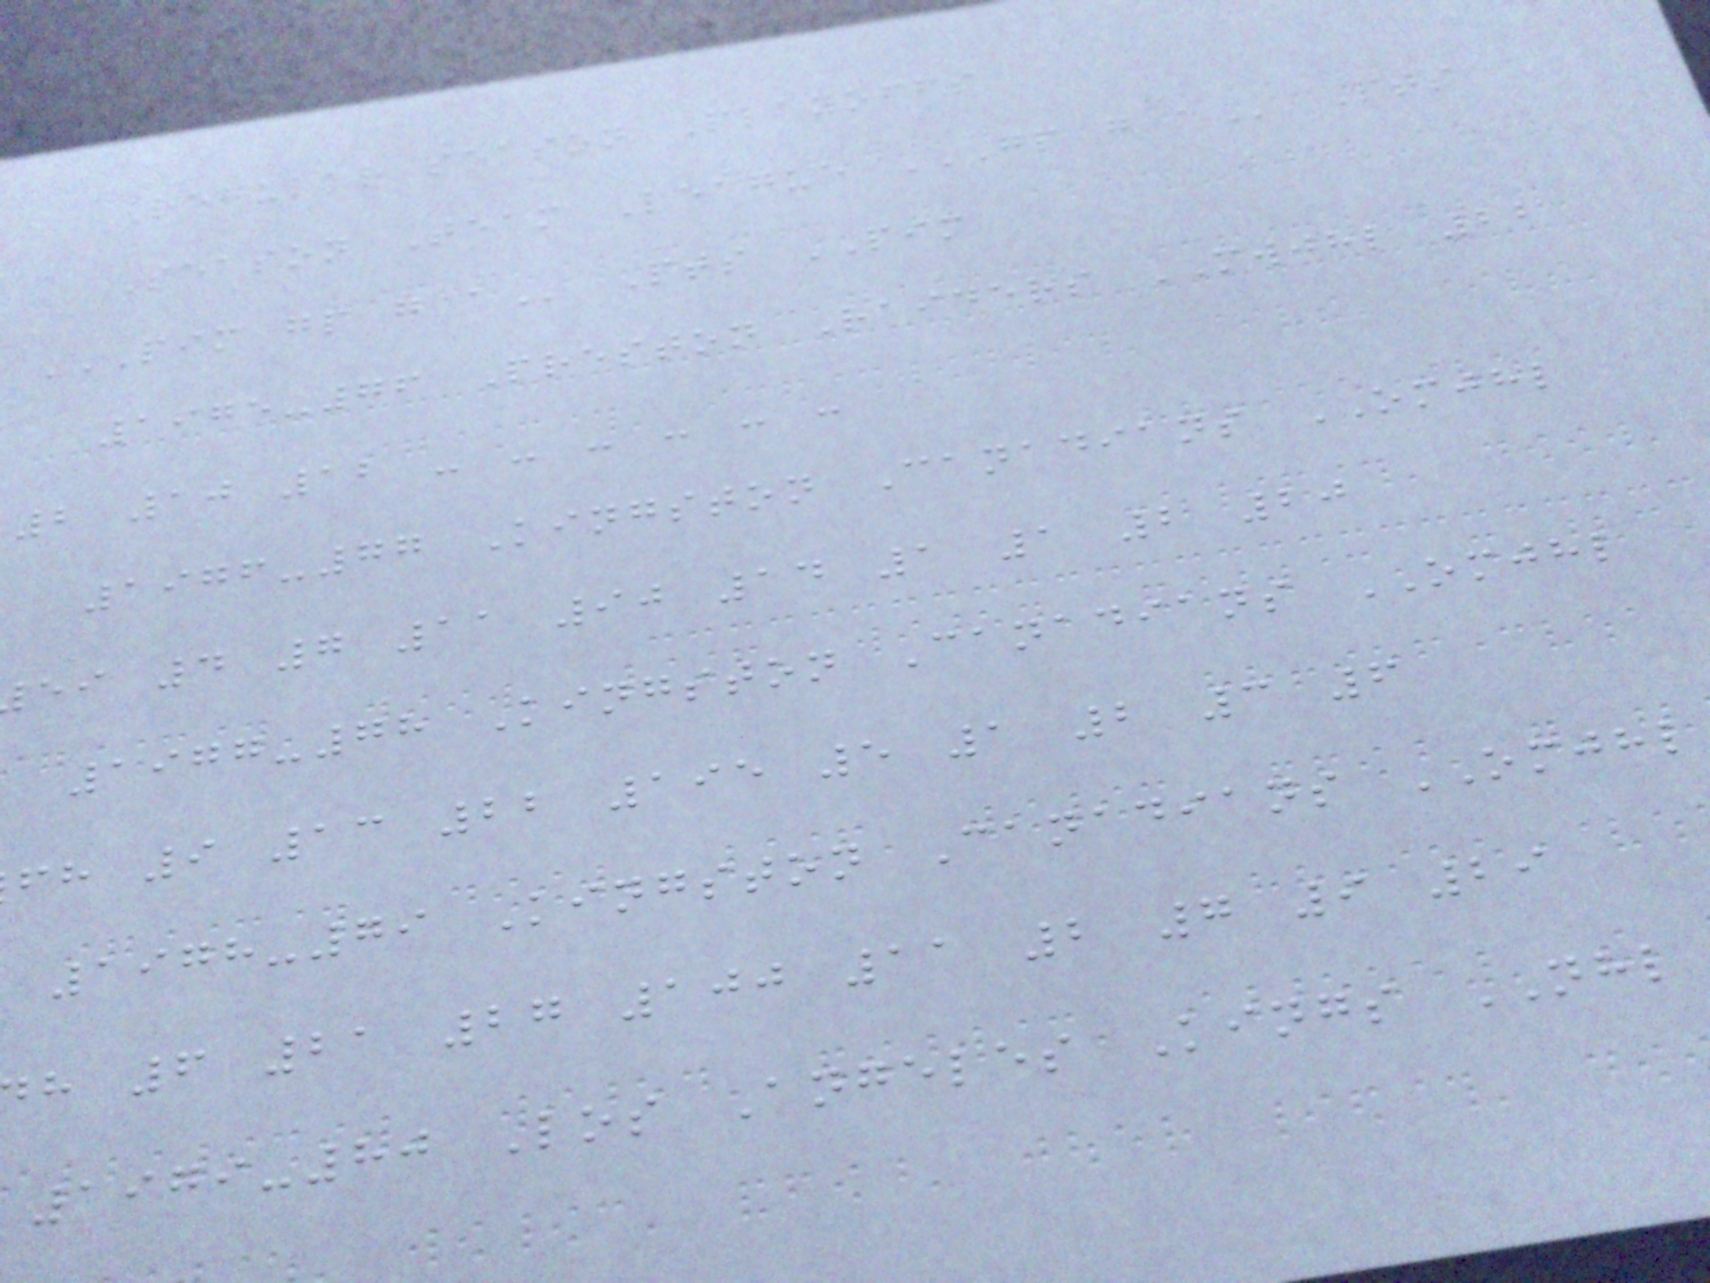Regular season Playoffs
Season Team League GP G A Pts
PIM GP G A Pts PIM
1975-76 Preston Raiders MWJHL 22
2 10 12 - - - - - -
1976-77 Kingston Canadians OMJHL
ei 4 7 11 90 14 1 1 2 20
1977-78 Kingston Canadians OMJHL
fh 9 13 22 195 5 1 2 3 6
1978-79 Kingston Canadians OMJHL
h 6 21 27 100 11 2 7 9 29
1979-80 Los Angeles Kings NHL
